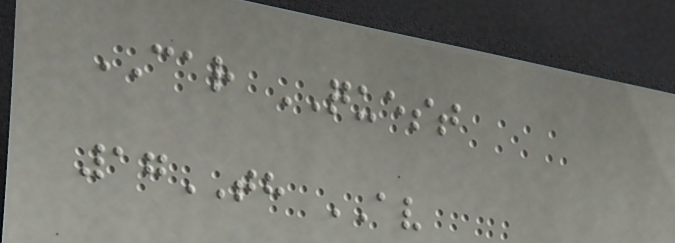CAR QUEST
17TH AV
